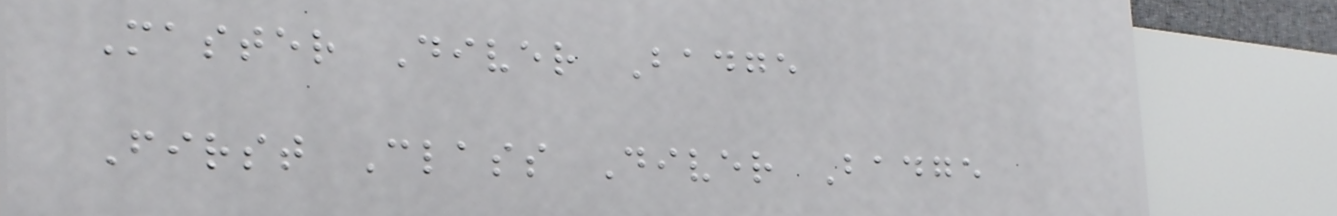Master Diver Badge
First Class Diver Badge
